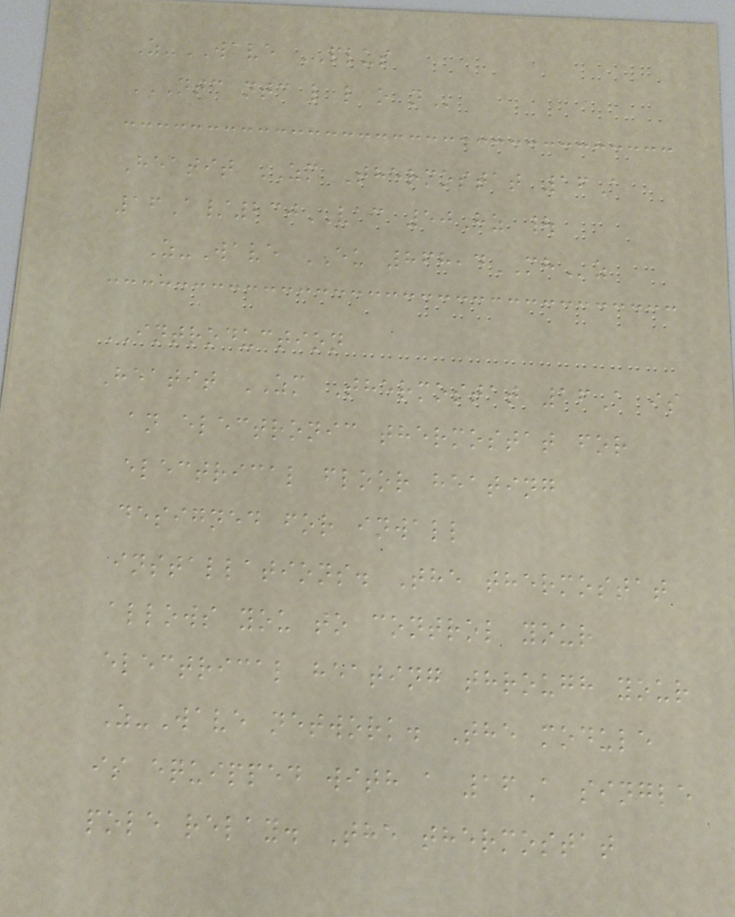Z-WAVE PLUS
NTC NTC L L O N
Heatit ZM Thermostat 16A
16A/230VAC 50Hz |
Z-Wave EU 868,4MHz
INTRODUCTION
Heatit ZM Thermostat 16A is
an electronic thermostat for
electrical floor heating
designed for inwall
installations. The thermostat
allows you to control your
electrical heating through your
Z-Wave network. The module
is equipped with a 16A single
pole relay. The thermostat
